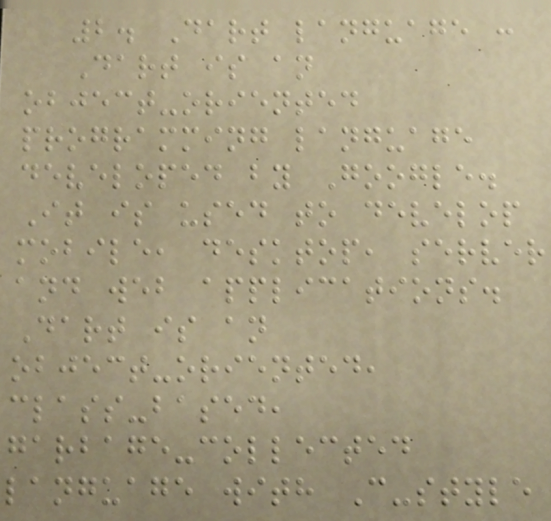2. Dart language :
Dart is an
object-oriented
programming language
developed by Google.
It is used to develop
mobile, desktop, server
and web applications.
Dart is an
object-oriented,
class-based,
garbage-collected
language with C-style
